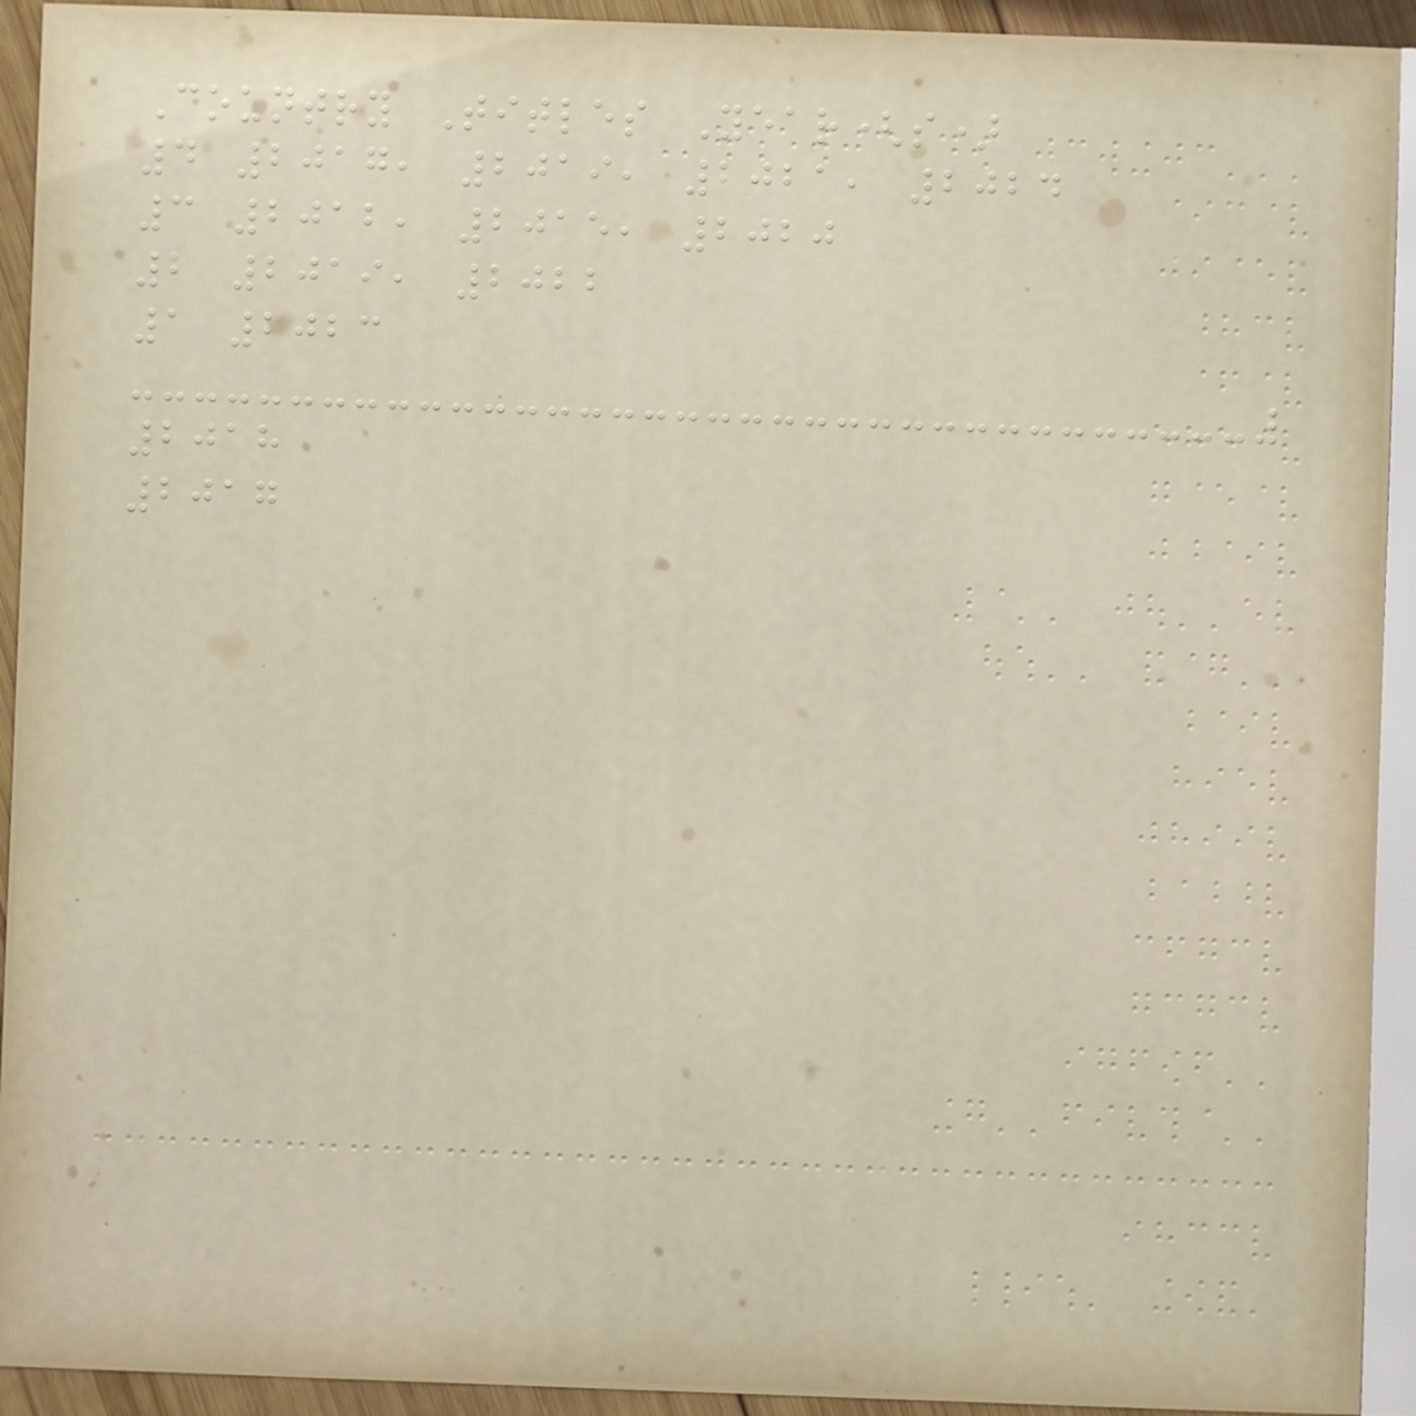Country Titles Year(s)
4 2017, 2019, 2021, 2024
3 2012, 2015, 2020
2 2019, 2022
1 2023
2018
2017
